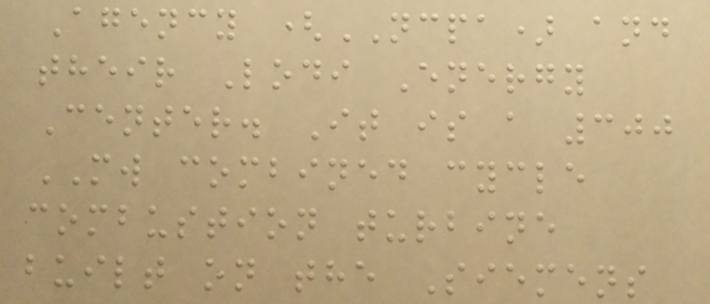Agency (NCPA) and
their Lodi Energy
Center. It is a 300
MW combined cycle
combustion turbine
built on the Siemens
